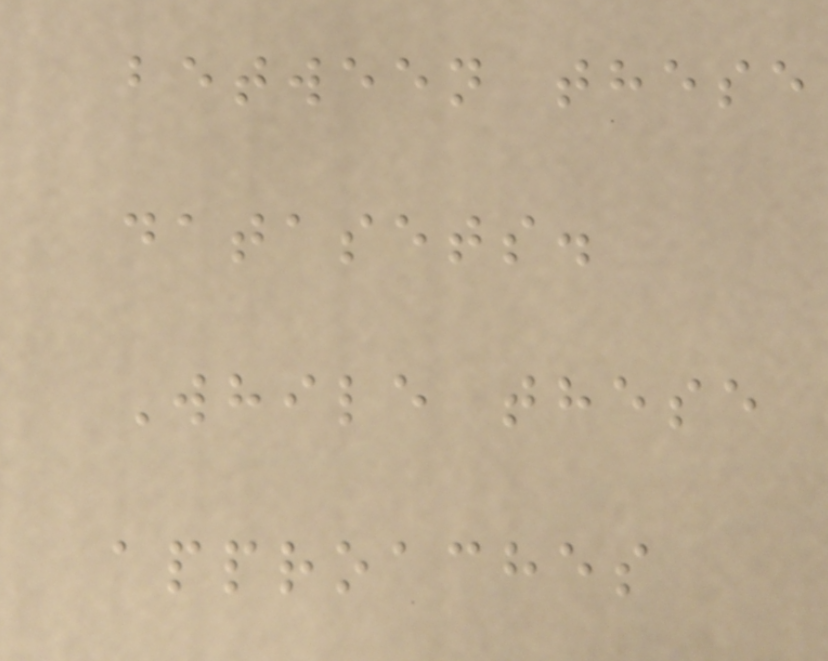between these
datasets.
While these
approaches
